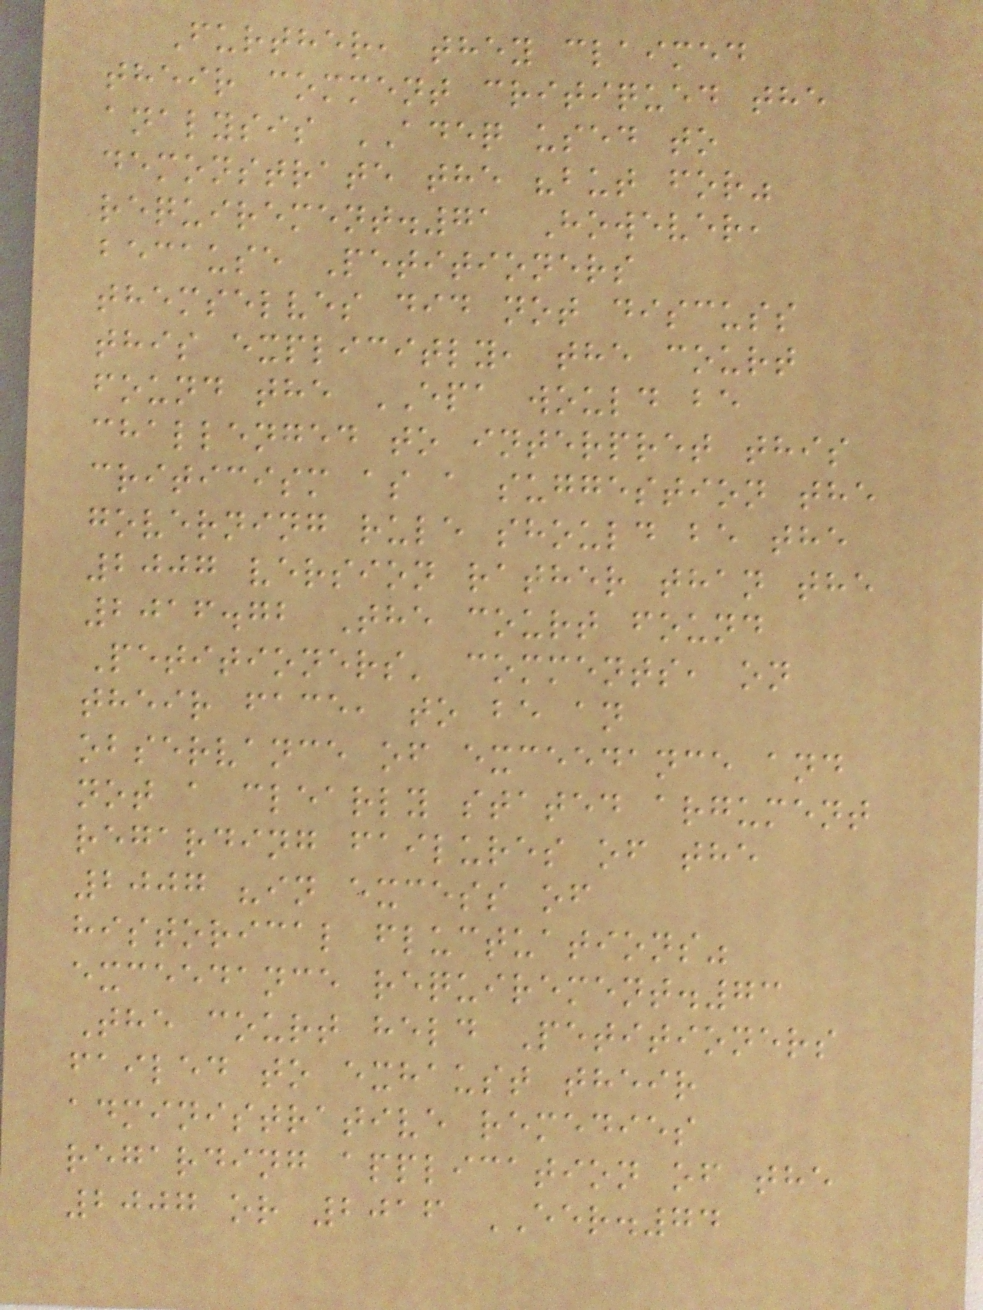Further, they claimed
their comment critiqued the
analysis ADEQ used to
demonstrate the "but for"
requirement.71 However,
because Petitioners
themselves did not discuss
this explicitly, the court
found the EPA would be
challenged to interpret this
criticism as a suggestion the
governing rule should be the
2007 version rather than the
2016.72 The court found
Petitioners' comments, on
their face, to be an
observance of exceedance and
not a clearly stated argument
regarding failures of the
2007 "in excess of
historical fluctuations"
exceedance requirement.73
The court held Petitioners
failed to exhaust their
administrative remedies
regarding application of the
2007 or 2016 EER.74
